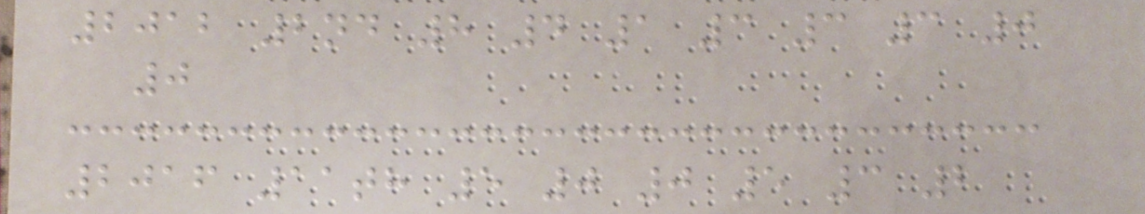2012 2nd 8 4 1 3 3 3 0
0
2016 11th 5 0 0 5 3 2
